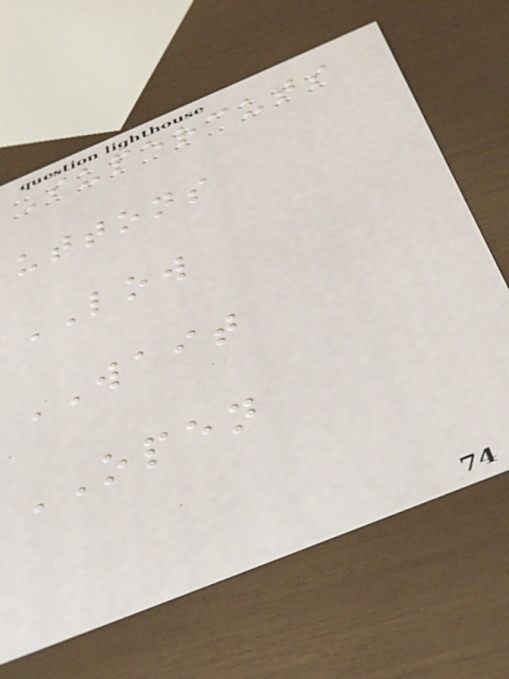Supercuts
uttons
LOW
WAIT
OPEN
